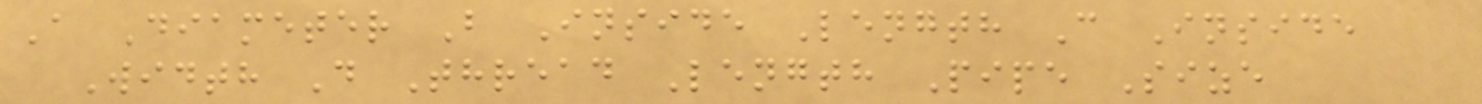A Diameter B Inside Length C Inside
Width D Thread Length Pipe Size
